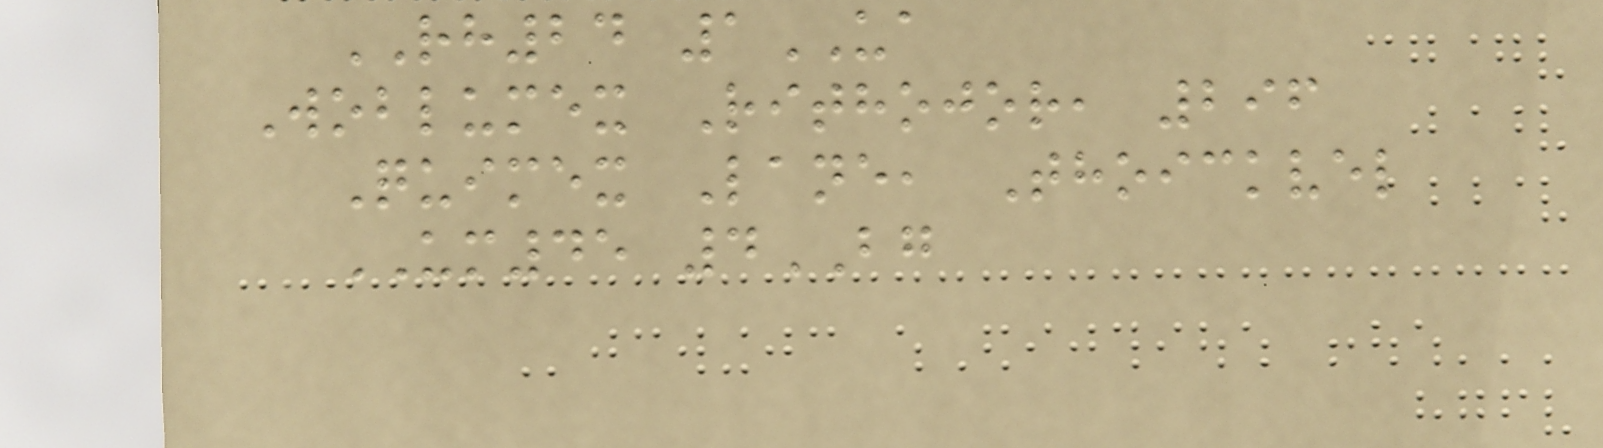RH24 1UA
Woblumex Rithojor, 296
Quimex Lane, Thoickvel
UM45 4BG
